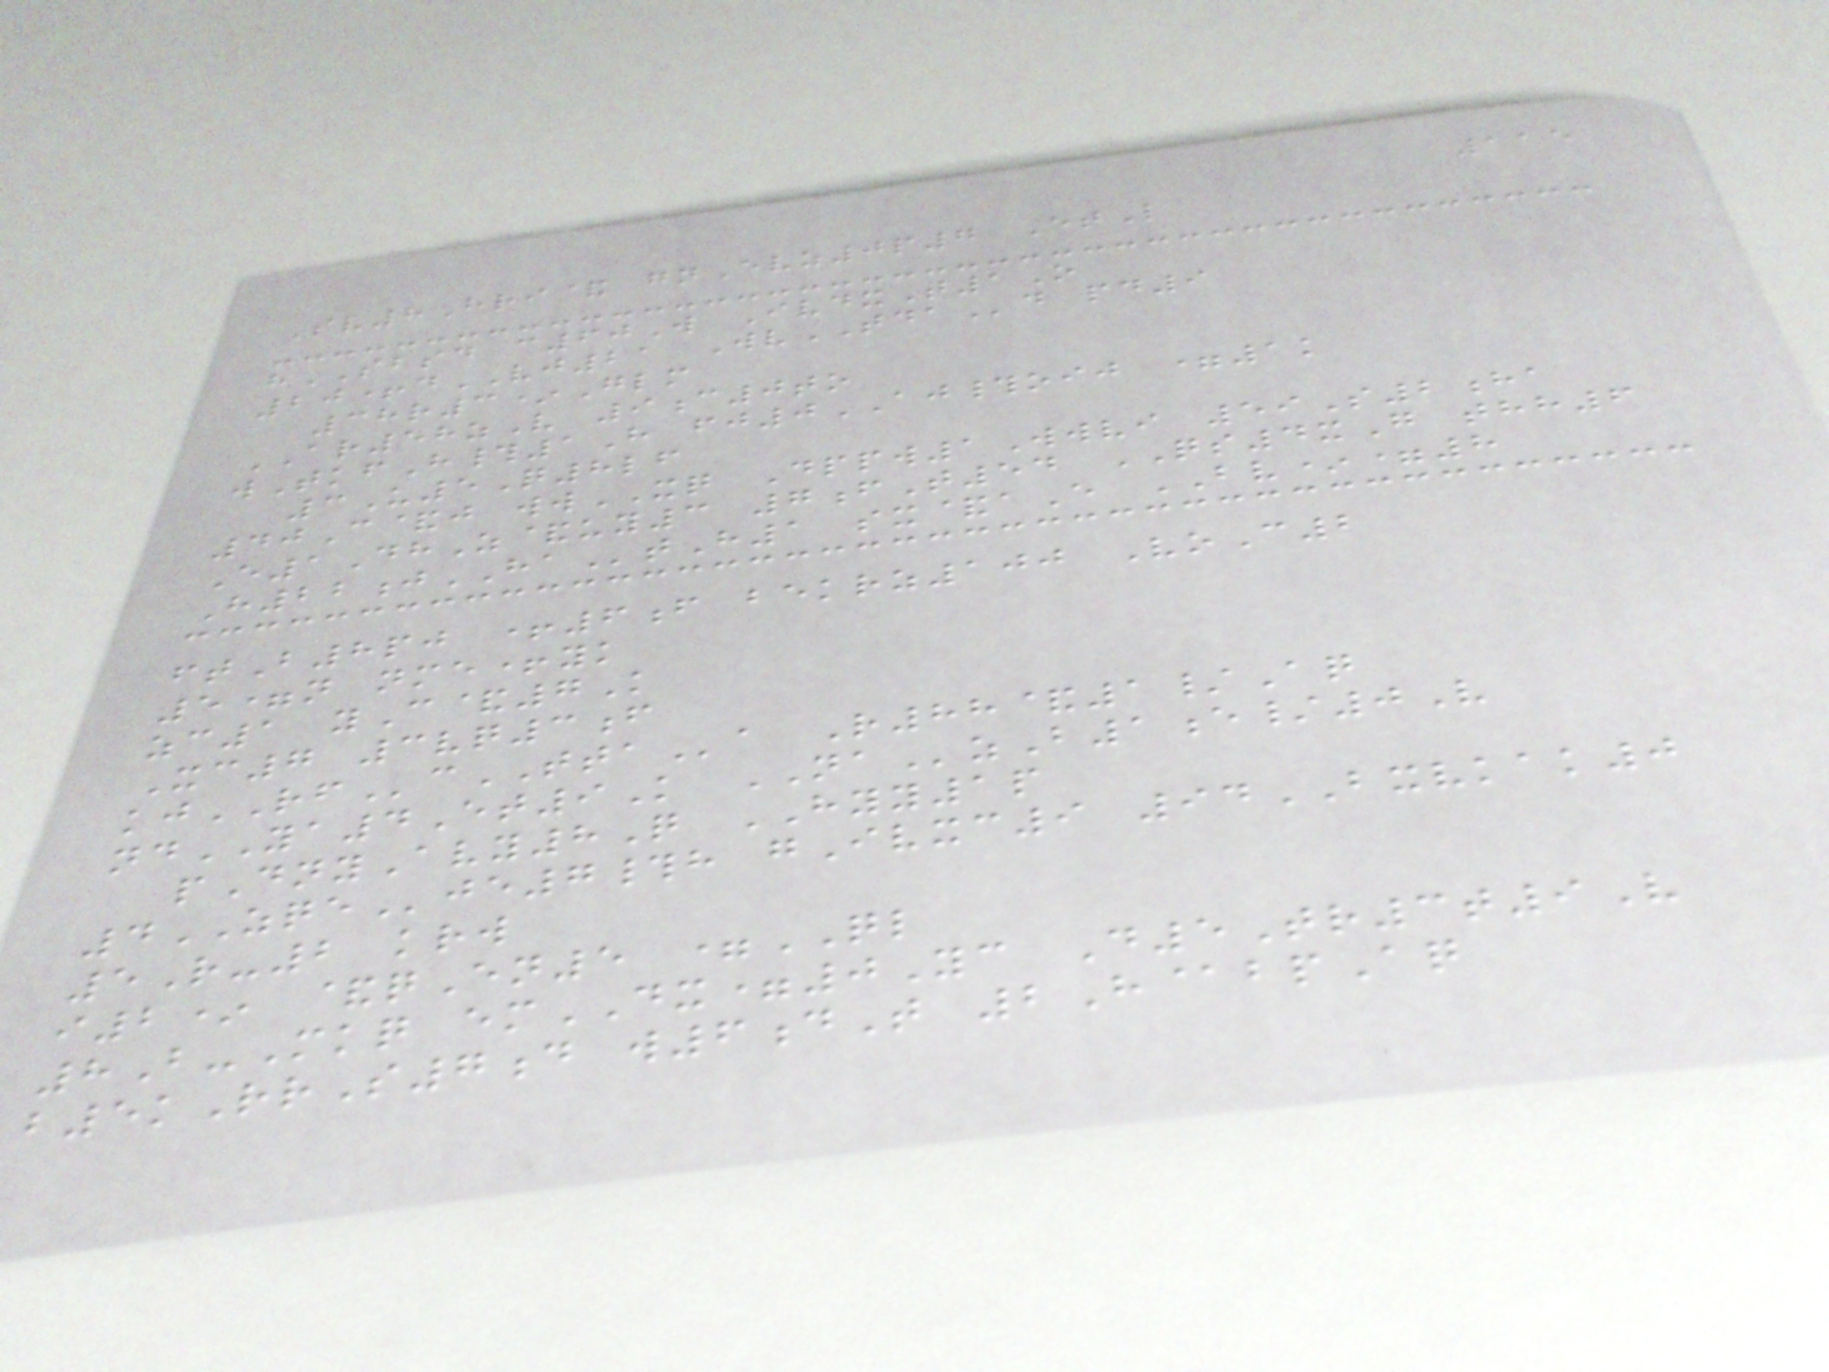115
Sv8Hri& gnEvz0p7 EtL
hSBSD c60W IvdxT1O
20+dVJ21 WvTDAd pd9
38r3*Glm
AR58zV 9c0to
wTkfH#1H fj0AJ#oij =1k
3U5Q8lf
40C&j wwXQ Dppw1Wwvi 59S2ha
E1DhZ&uy3 7fT54 QS4xG thh6
H22jHAtH1 sx&aE BV*=8
ftB8pj +6f bekrz100 VoC2
5=n nme+yk
zc1 yC&7K
Xc7 3vq3f
kjRFcTTAa R88&1/Aq
ndYA4Et9K NAzB1e/0V
pDnyAvy8Q HYY1p
4ZQEje7#h gIvxc9 94BXVKAK0
5R-2 krw
i2* &qEn5 =QL
8B-Mkq emDX=0Yc D5Tr3t9V
b5kRrS7d w6dT 2H@bpAq
